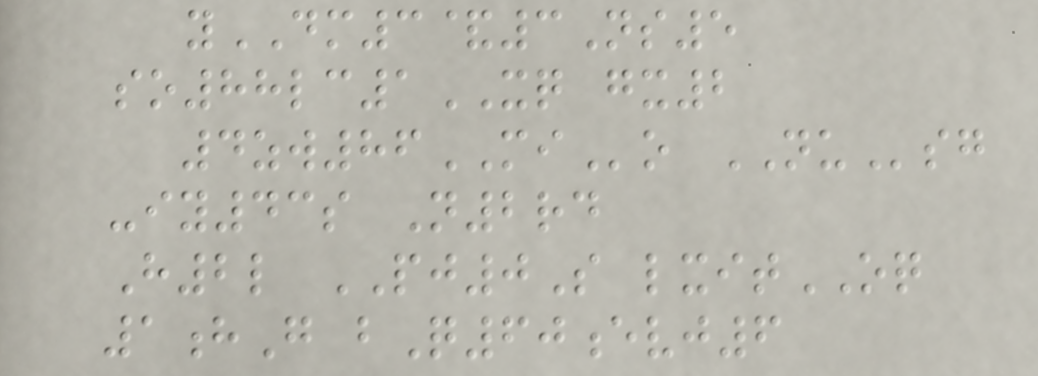yDM3&3Ns5
so88lc1XQ gx2
4zw86MIo NUsg
-iy43s N2rd
H2l PJ0S lxitOQ
1hG bQ60evj6
